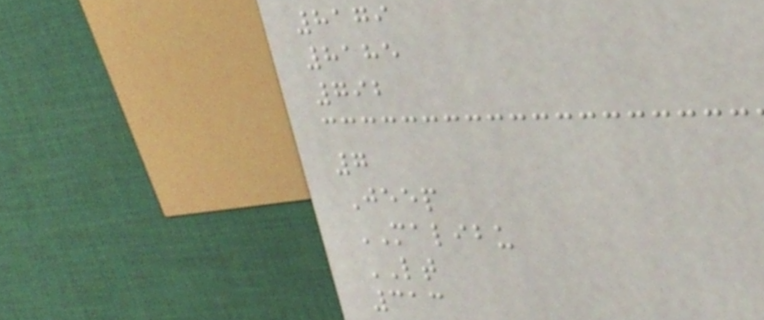8179
8185
792
7
Jeep
MALIBU
LT
313
